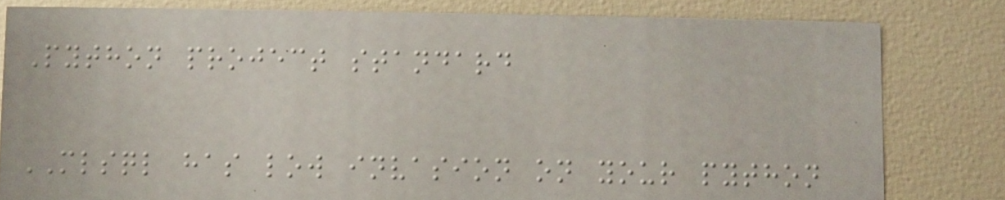Python project standard
MLSQL has low invasion on your python
